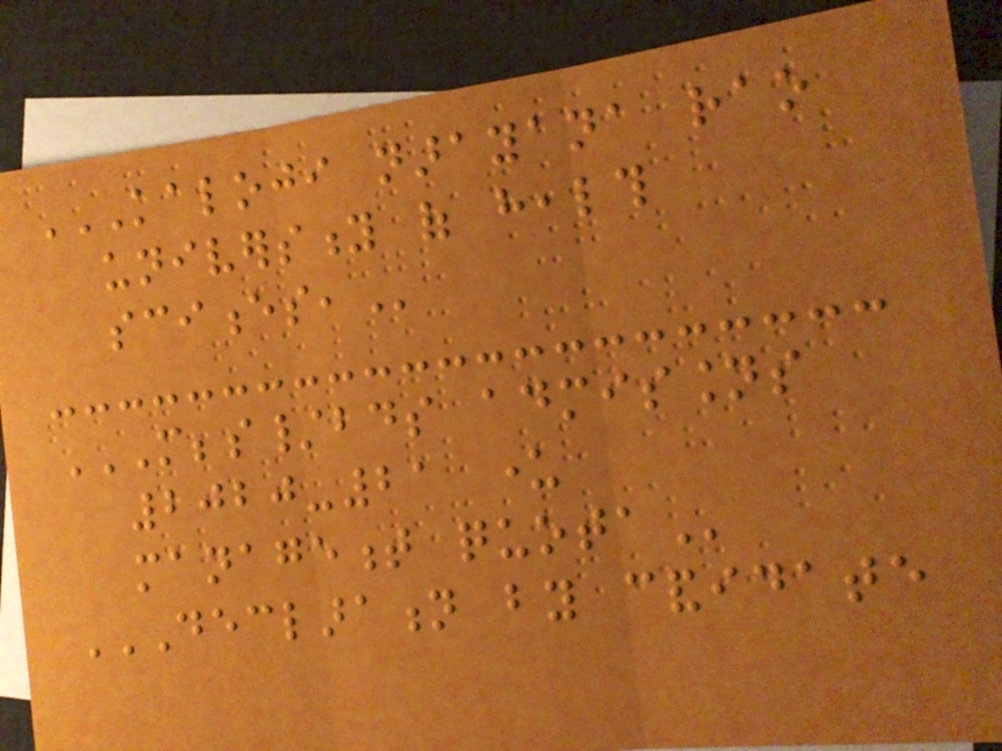KALOJI NARAYANA RAO
UNIVERSITY OF HEALTH
SCIENCES,
MBBS/BDS ADMISSIONS
2020-21 UNDER
MANAGEMENT QUOTA
DECLARATION BY CANDIDATE
